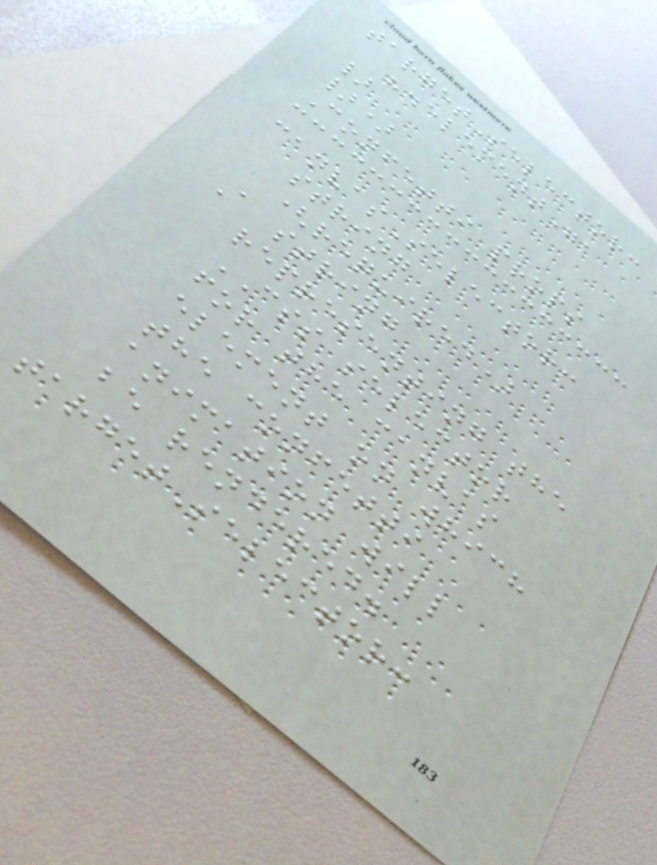targetSelector:
".element",
}
})
Confetti props
canvasSelector:
string
(required)
A string
representing the
CSS selector
for the canvas
element on which
the confetti
animation will
be rendered.
targetSelector:
